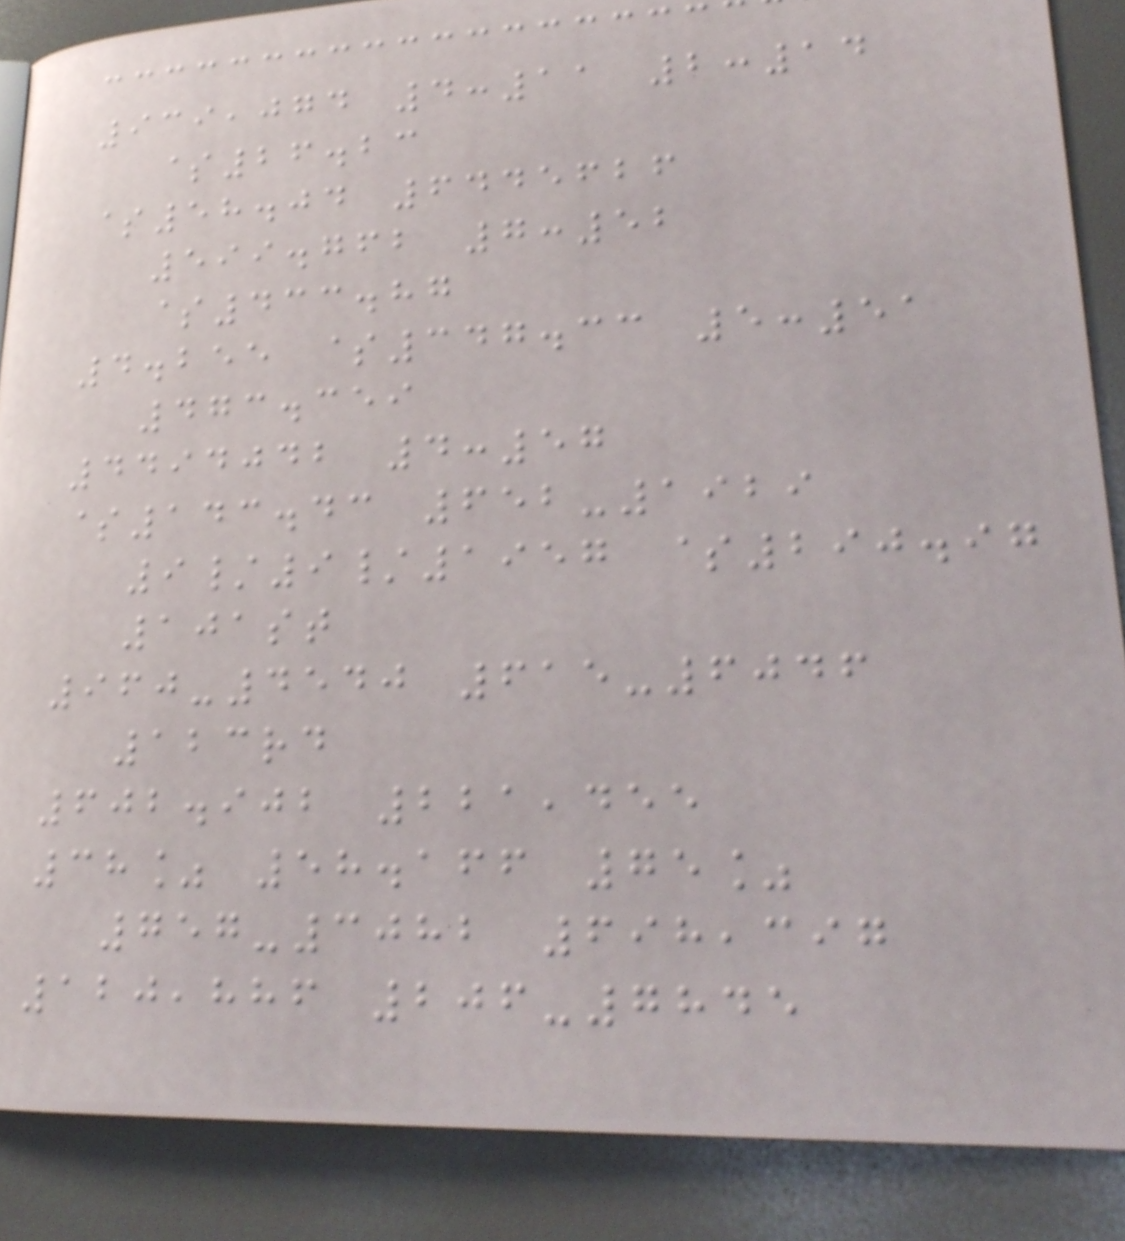939,074 4:11 2:14
$26.23
$58.04 6445626
599.762 7:52
$433.87
4.255 $347.33 5:51
473.359
4494042 4:57
$143.43 652-1929
9/9/1957 $290.97
101st
960-4540 615-6046
123rd
602.902 221,455
38% 58.166 75%
757-3082 698,397
120,886 206-7845
